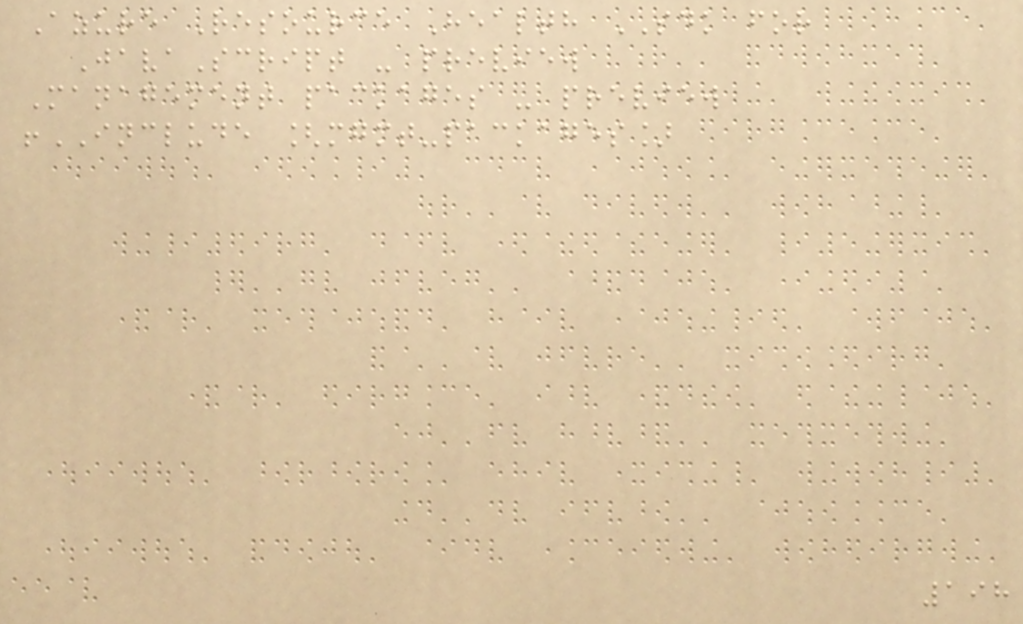Azure Resource Health SDK for
JavaScript - preview
Management packages - preview
!INCLUDE [mgmt-packages]
198
